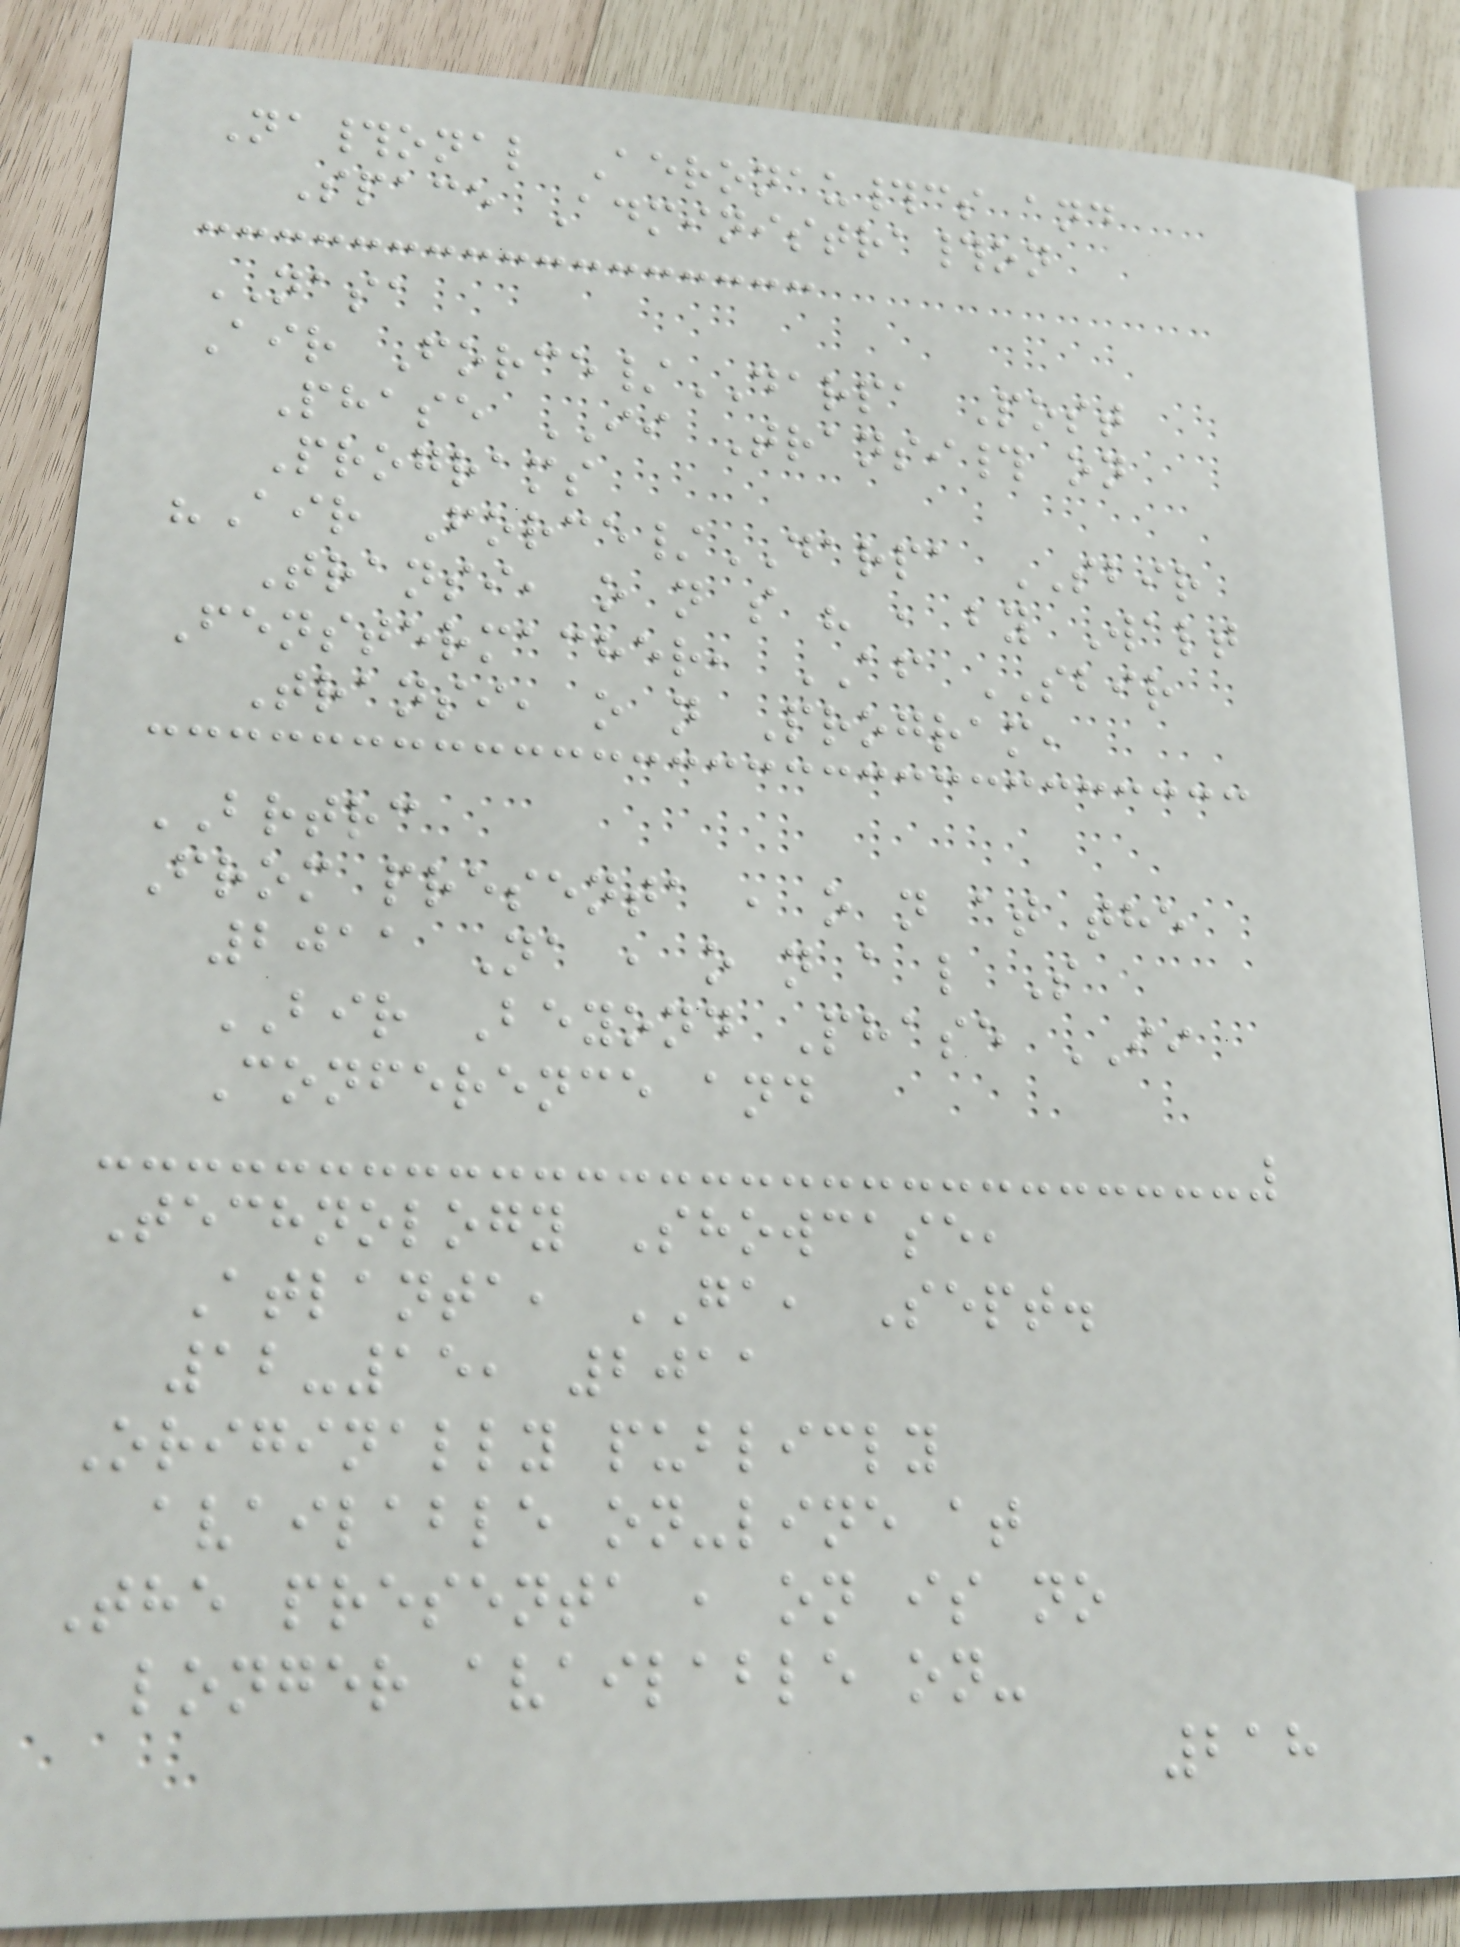Na#onal Aeronau#cs and
Space Administra#on
NASA
Air Force/DARPA Post
Phase II Transi# on
Programs
"Air Force/DARPA SBIR
Transi, o n s " , by Walt
Fenstermacher, AF SBIR
Transi, o n Program,
BRTRC
From presenta , o n at the
2011 Na , o n a l S
BIR Beyond Phase II
Conference and
Technology Showcase,
Atlanta, GA, Sept.
12-15, 2011
Originally publicly
available on-line at
The presenta , on is no
longer available on-
218
